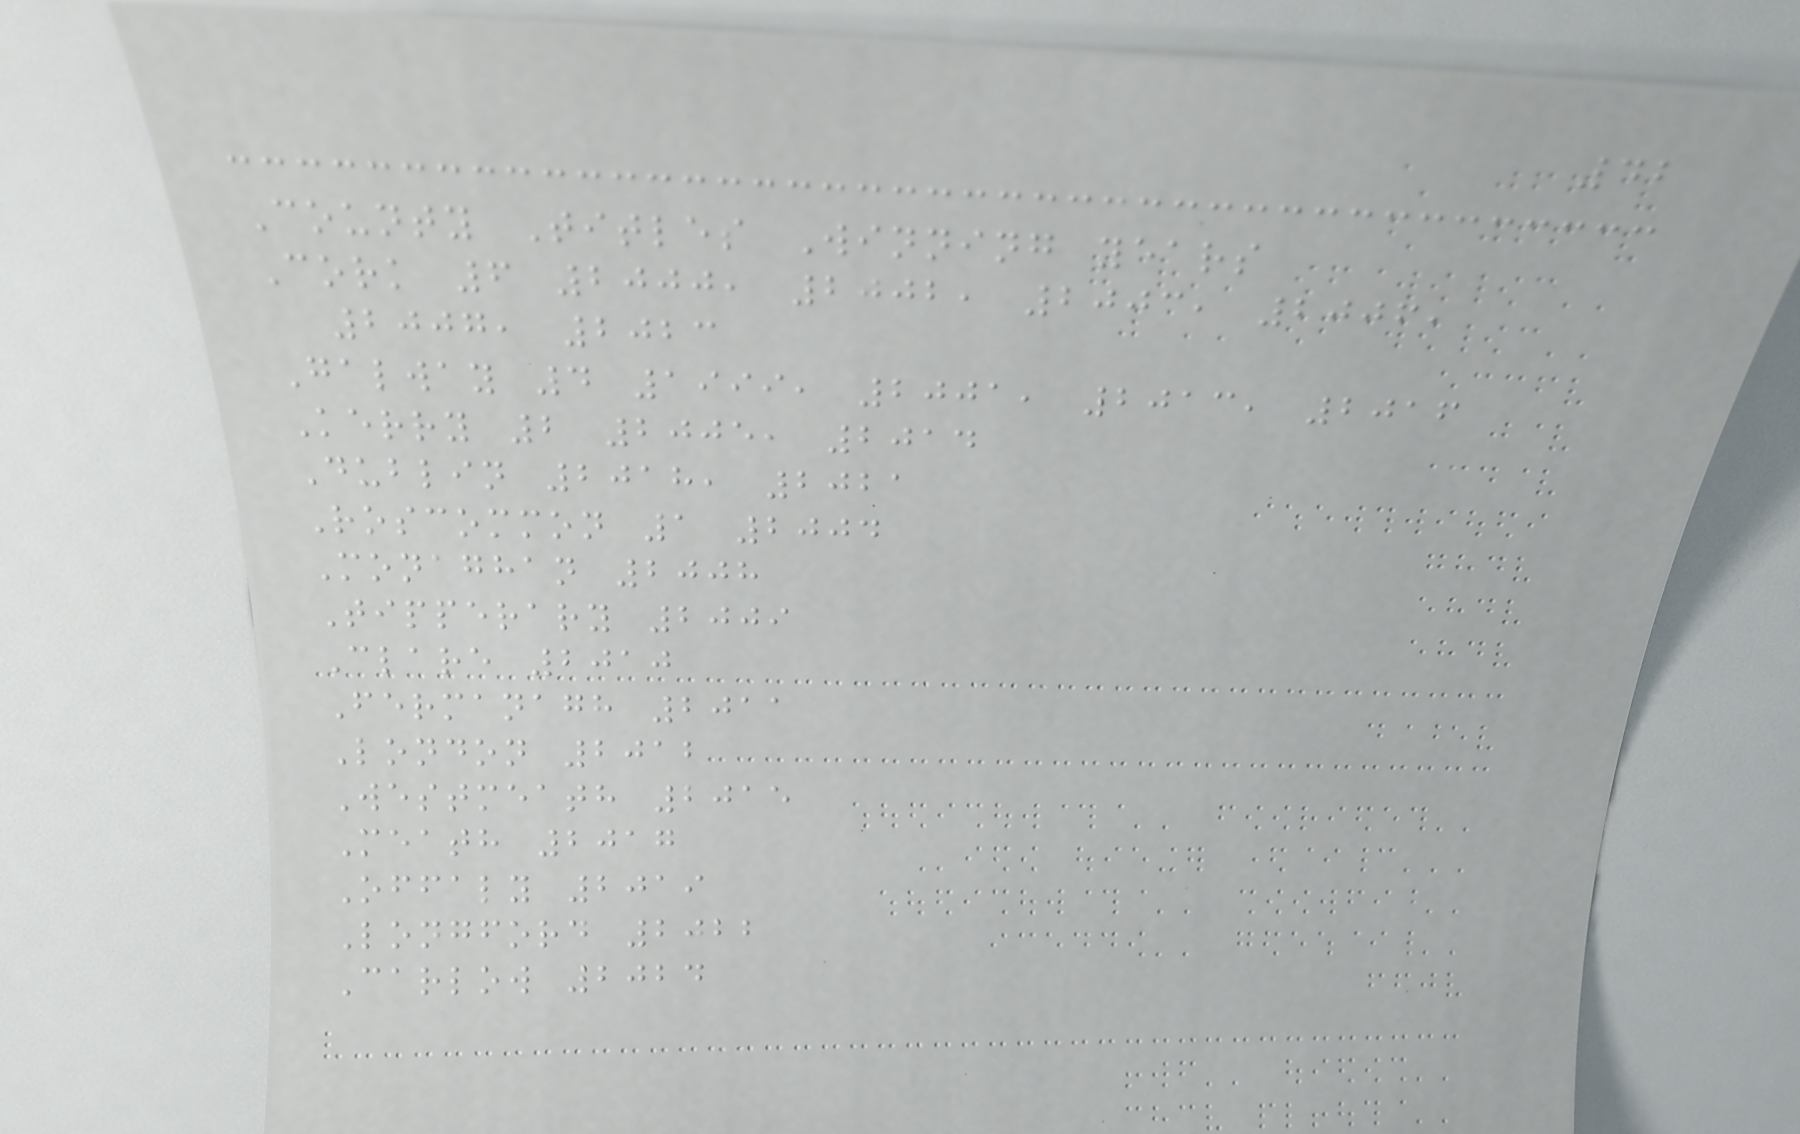42
County Titles Winning years
Cork 6 2000, 2002, 2003, 2006,
2007, 2023
Galway 4 1999, 2001, 2013, 2016
Kerry 2 2005, 2014
Dublin 2018, 2021
Roscommon 1 2004
Monaghan 2008
Tipperary 2009
Clare 2010
Fermanagh 2011
London 2012
Westmeath 2015
Meath 2017
Offaly 2019
Longford 2022
Carlow 2024
